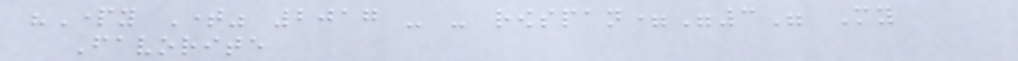"Party Time" 2017 - - rowspan="3" My
Favorite
